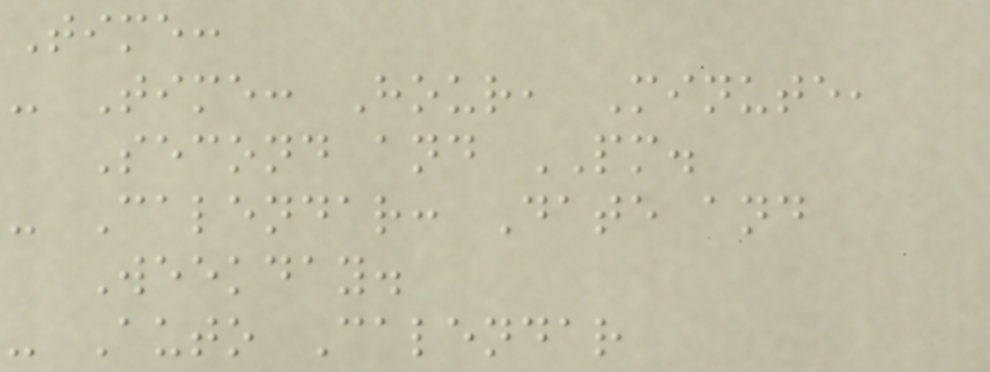Time:
- Time: Hour, Minute,
Second and PM.
- Calendar: Date and
Weekday.
- Auto Calendar
